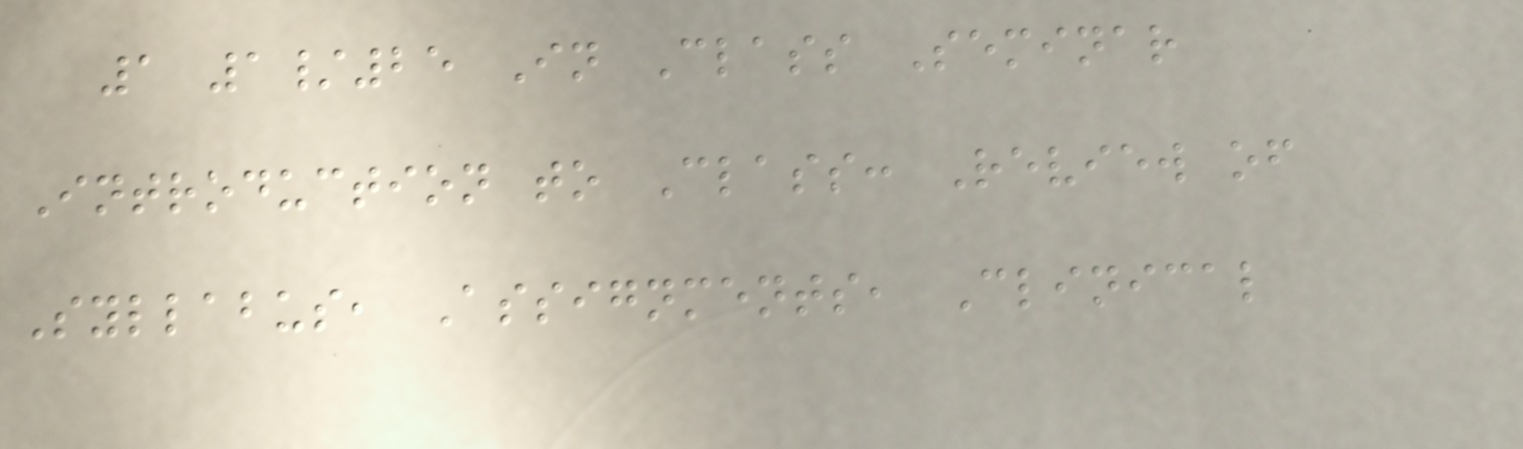1 1/25 In Class Seminar
Introduction to Class: Review of
Syllabus, Assignments, Clinical
